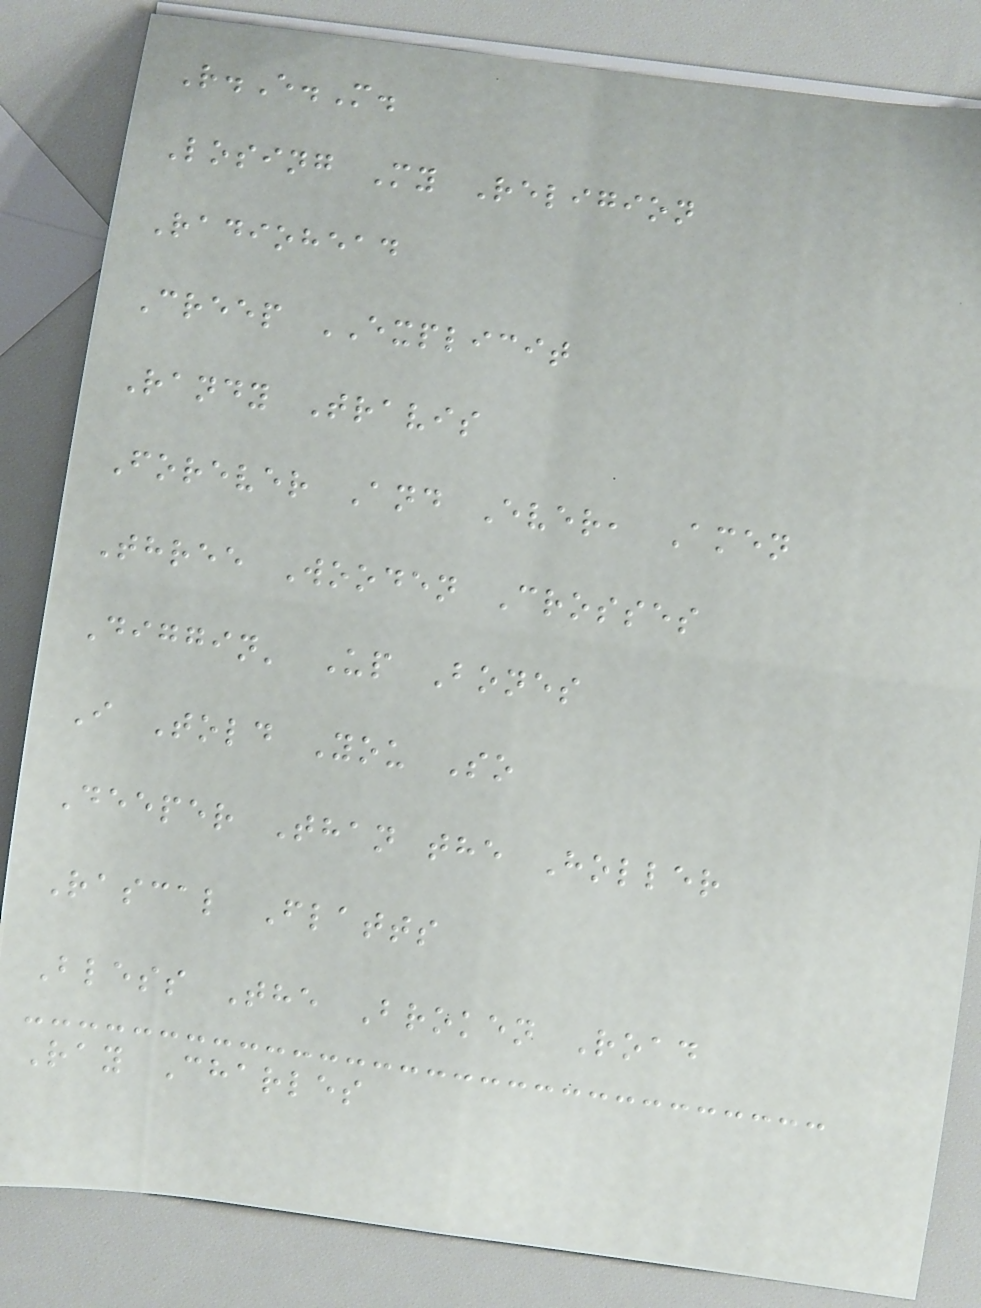R.E.M.
Losing My Religion
Radiohead
Creep EXPLICIT
Randy Travis
Forever And Ever, Amen
Three Wooden Crosses
Diggin' Up Bones
I Told You So
Deeper Than the Holler
Rascal Flatts
Bless The Broken Road
Ray Charles
